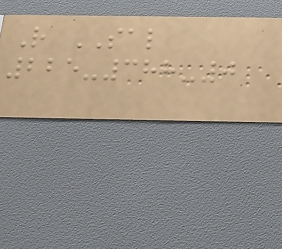R SAL
225-388-0
